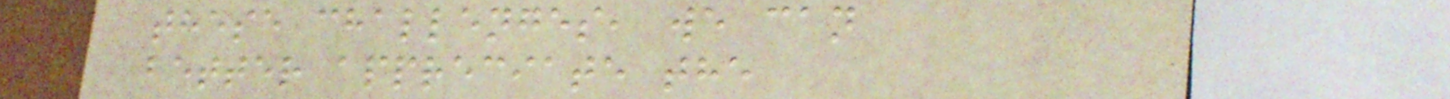these challenges, we can
better appreciate the
